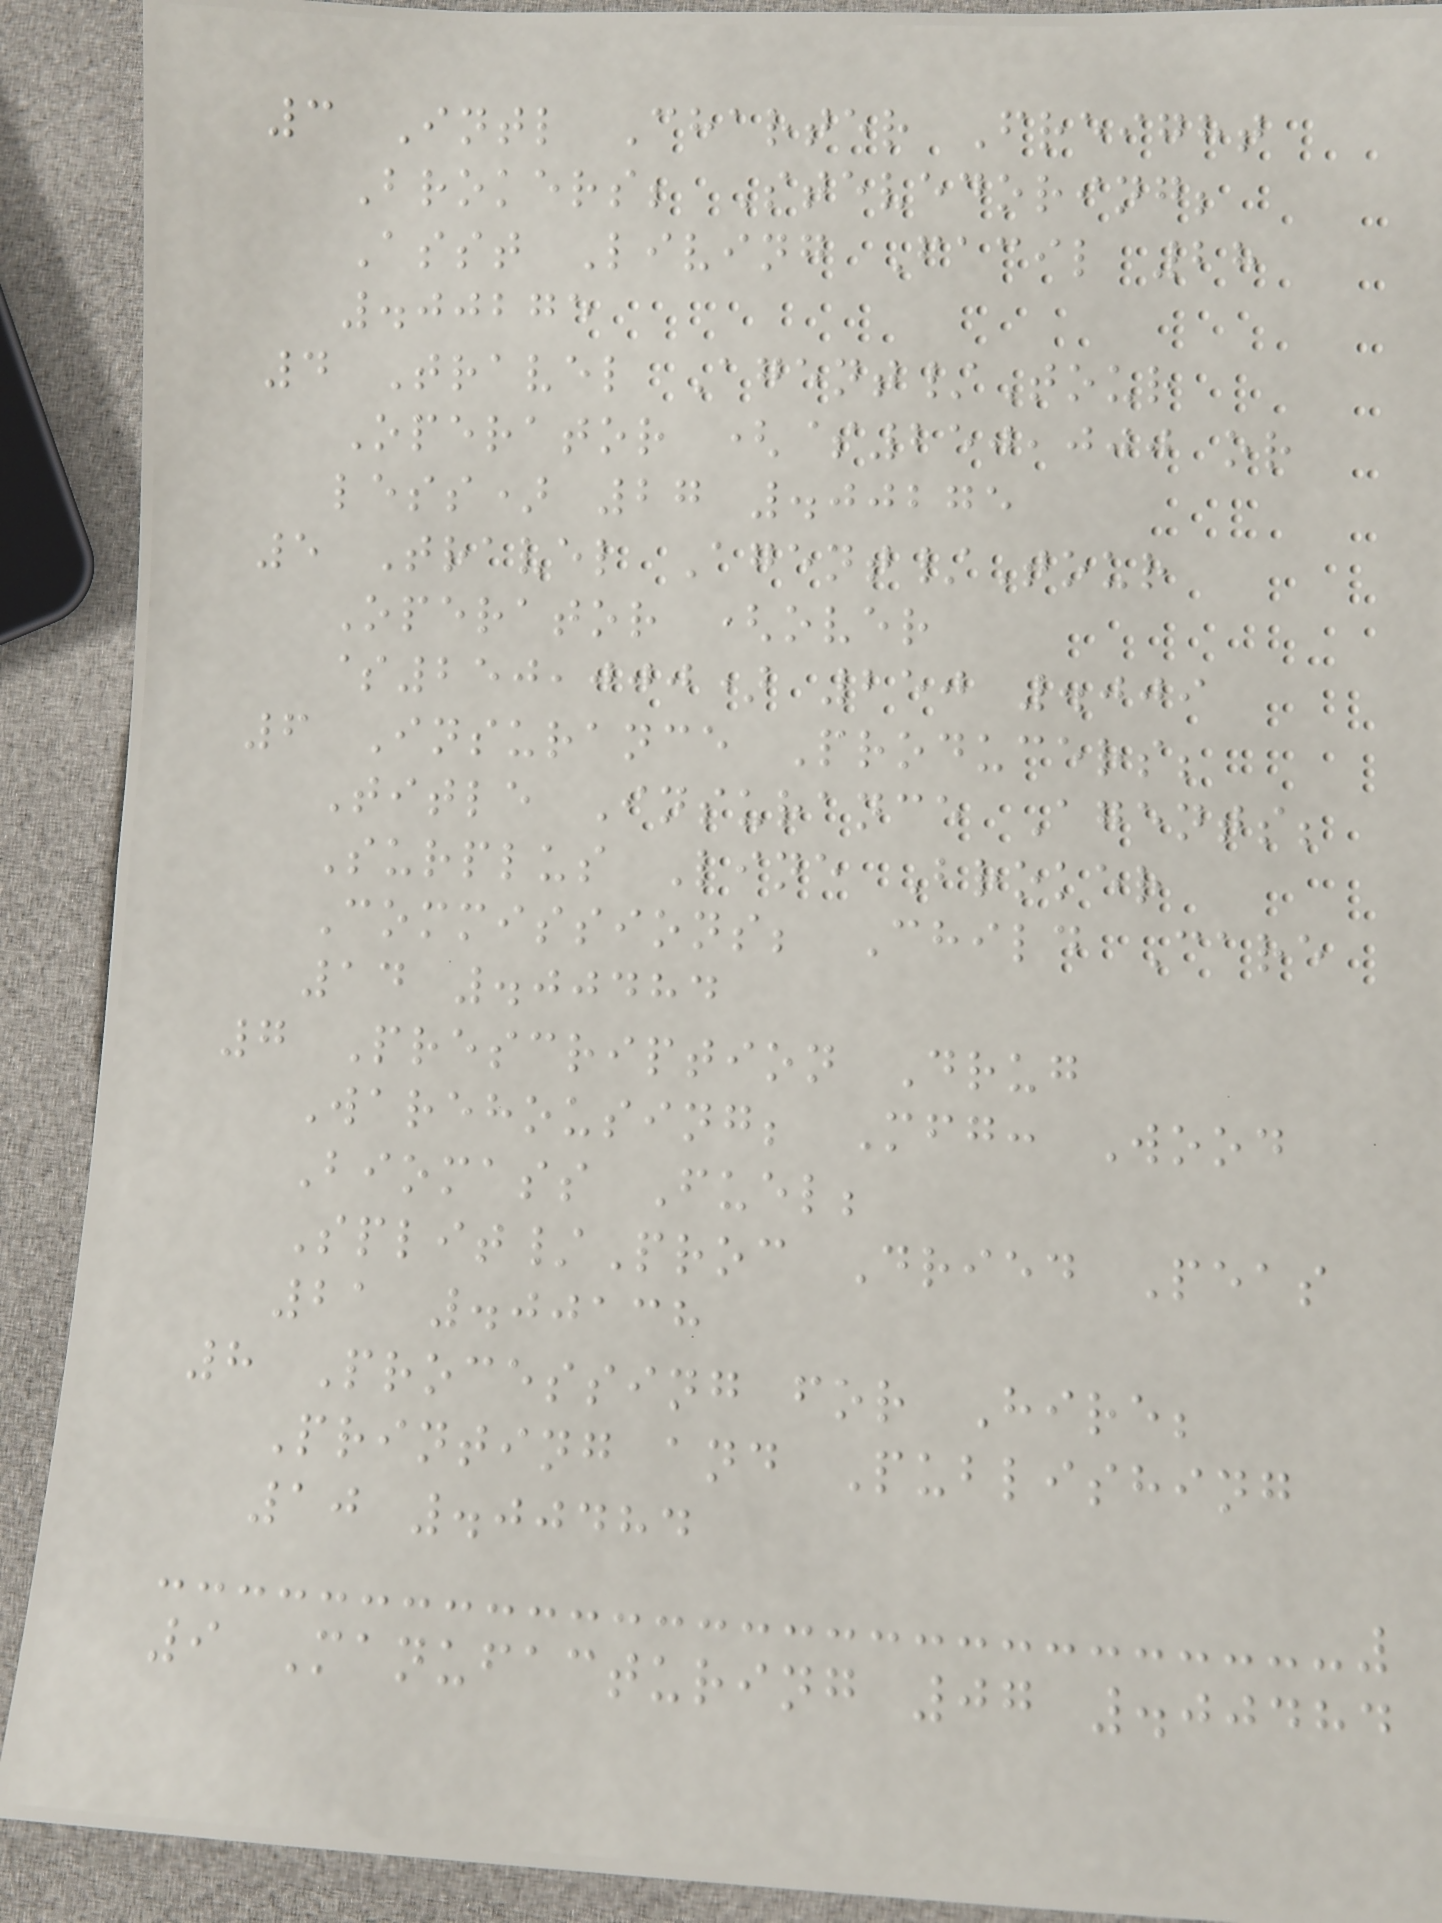3 Intl Charter Freight
Brokers; Stevedoring;
Asst Living Facil 28
.00275
4 Travel Agent/Tour
Operator ($250,000 or
less) 27 .00275
5 Travel Agent/Tour
Operator (over
$250,000) 250 .009
6 Insurance Producers;
Title Insurance Agents;
Surplus Line Broker
Commissions; Child Care
14 .00484
7 Prescription Drug
Warehousing; Mfg: Wood
Biomass Fuel;
Split/Proc Dried Peas
21 .00138
8 Processing for Hire;
Printing and Publishing
10 .00484
9 Manufacturing 07 .00484
